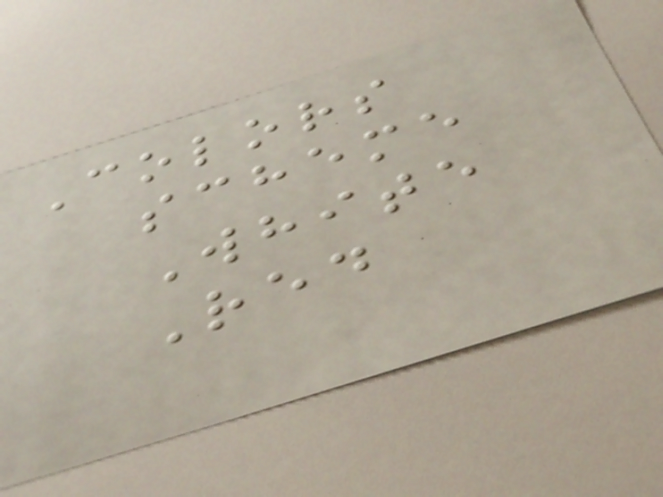Colors
scheme
White
Red
